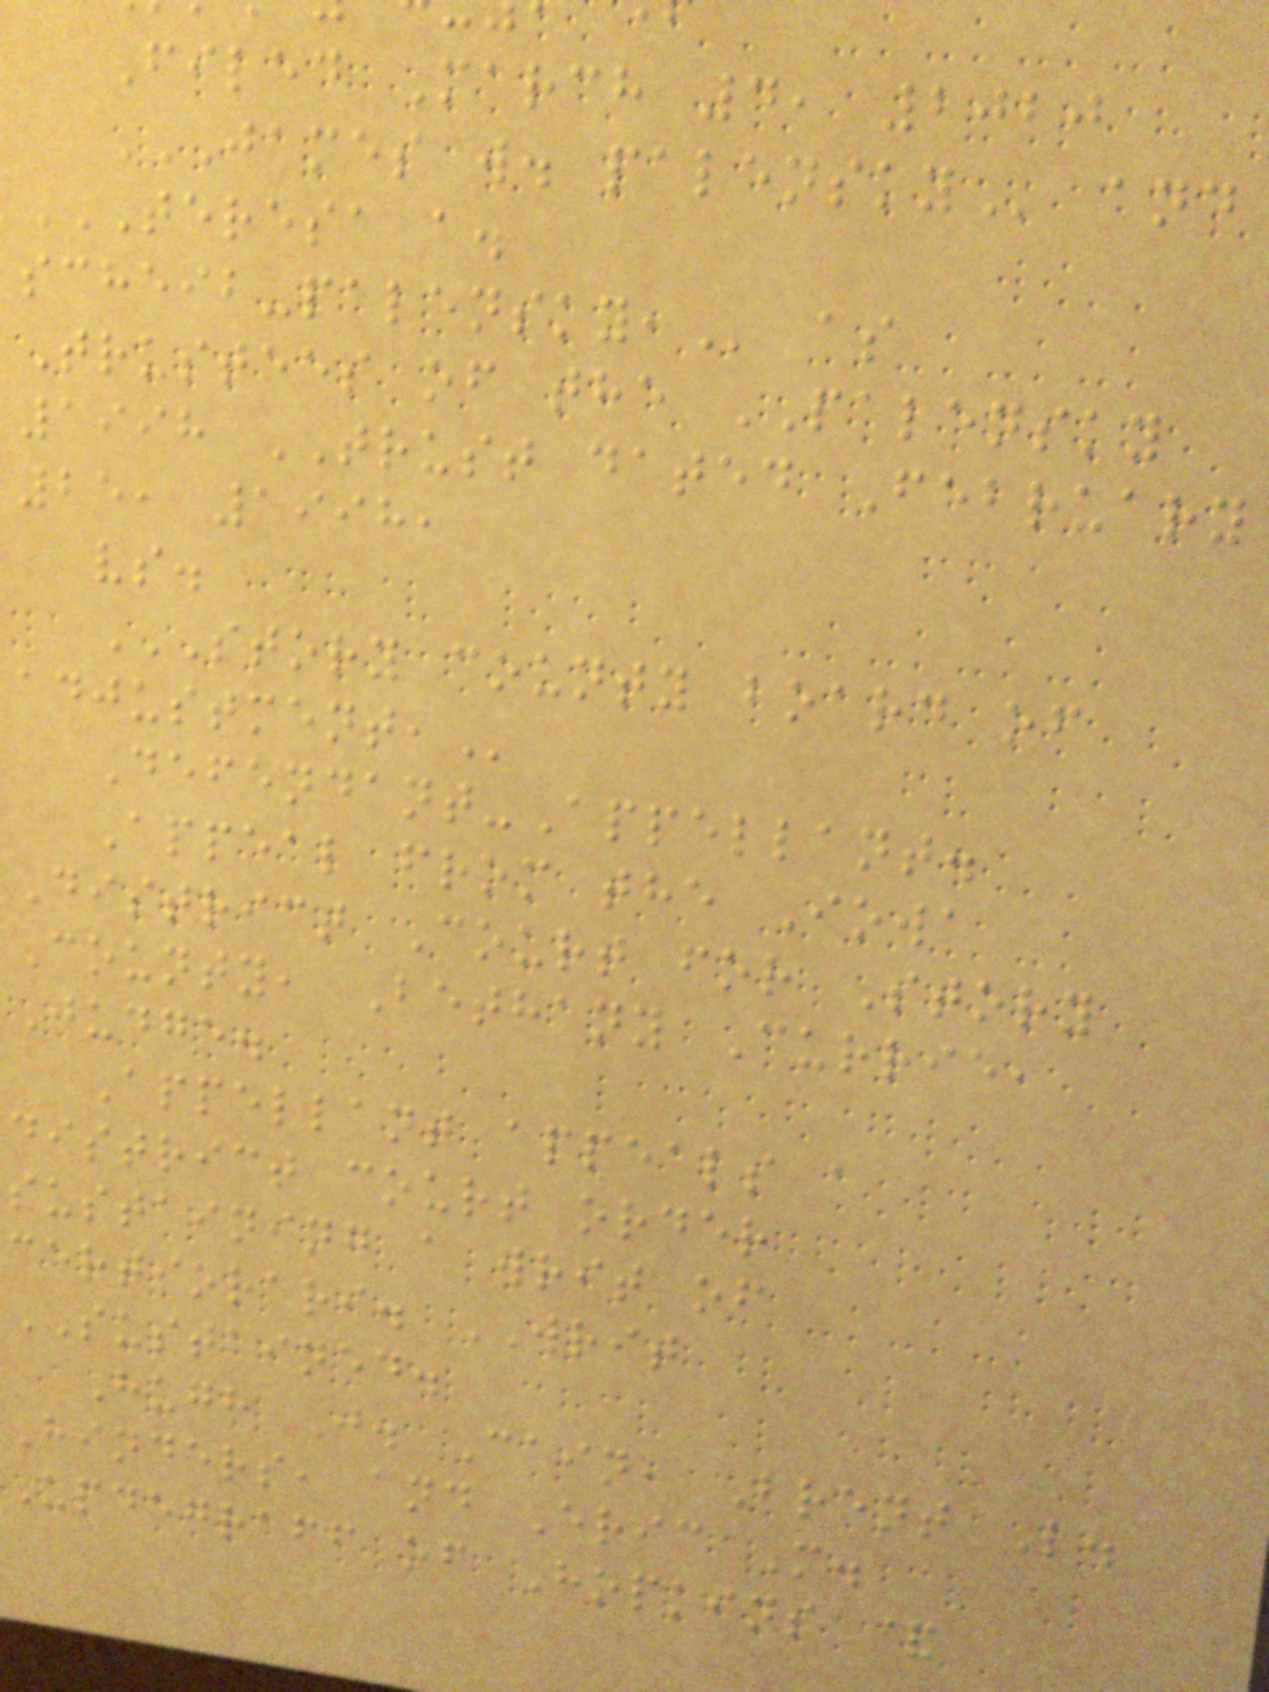Filed March 4, 2020
JAMES W. PALENSKY and
TERESA A.
Trustees of the PALENSKY
1998 TRUST dated February
25, 1998,
vs.
STORY COUNTY BOARD OF
Defendant-Appellant.
Appeal from the Iowa
District Court for Story
County, Bethany Currie,
Judge.
Appellant appeals a
district court order
sustaining a writ of
certiorari. WRIT
SUSTAINED.
Hugh J. Cain, Brent L.
Hinders, and Eric M.
Updegraff of Hopkins &
